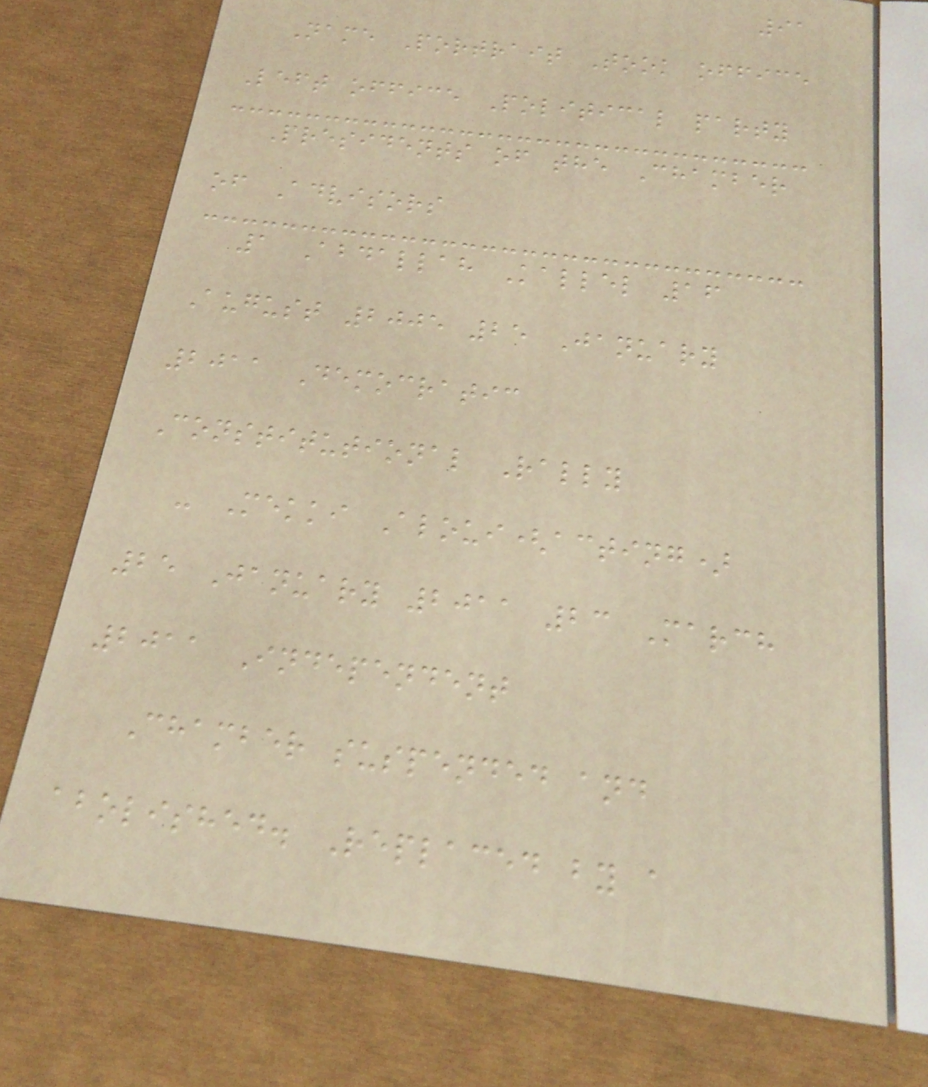91
Name Portrait Took office
Left office Political party
Presidents of the Chamber
of Advisors
1 Abdallah Kallel 16
August 2005 25 January
2011 Democratic
Constitutional Rally
- Mekki Aloui(acting)
25 January 2011 23 March
2011 Independent
Chamber suspended and
abolished. Replaced by a
